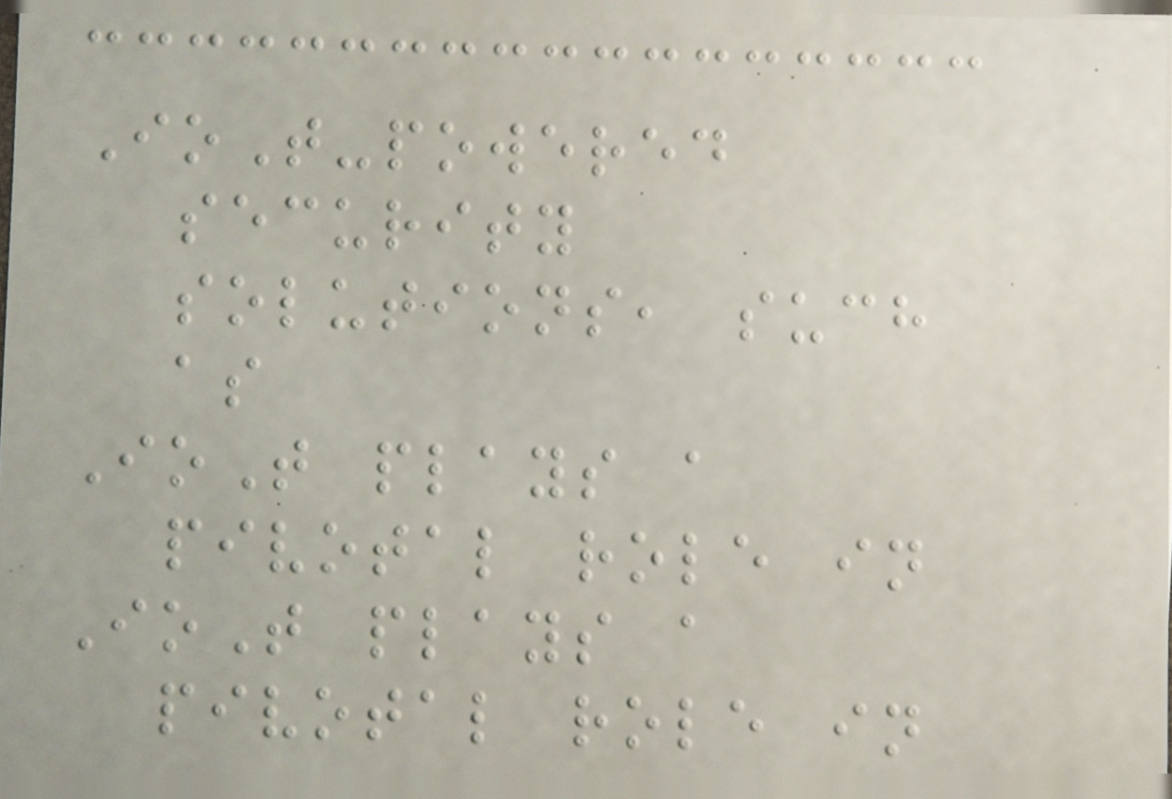IoT-powered
security
solutions, such
as
IoT plays a
pivotal role in
IoT plays a
pivotal role in
